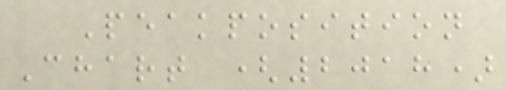Peakposition
Chart (2018)
